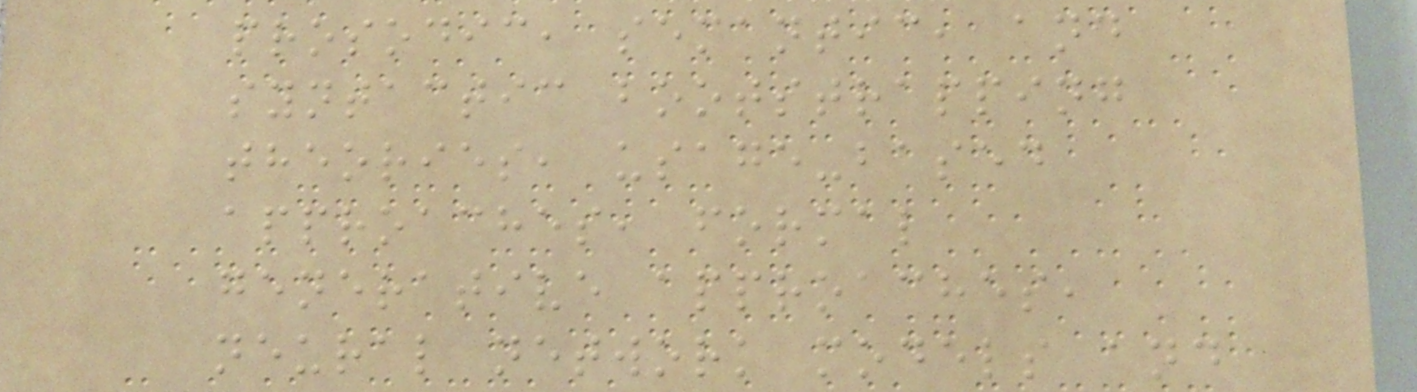prosodic, semantic, and
syntactic bootstrapping
theories, usage-based
approaches, formal
generative approaches,
neural network models and
